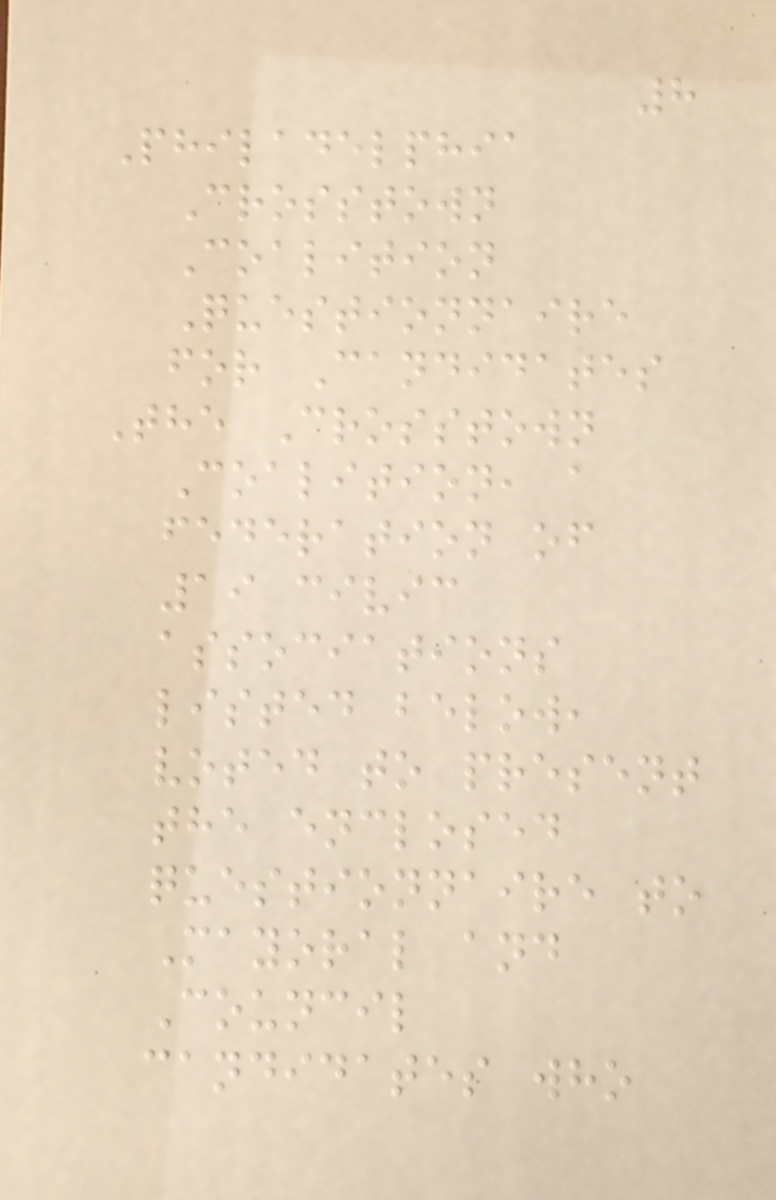8
Philadelphia
Crosstown
Coalition
Questionnaire
for Candidates
The Crosstown
Coalition, a
federation of
19 civic
associations
listed below,
voted to present
the enclosed
questionnaire to
Mayoral and
Council
candidates who
